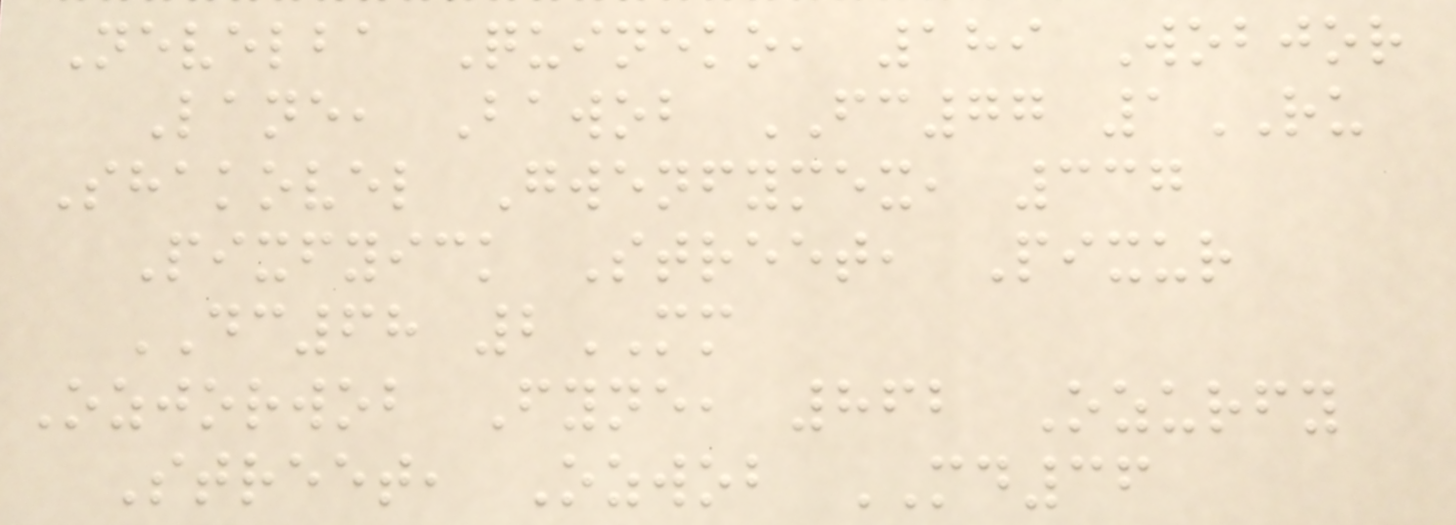Nevelba Quineko, 189 Wobjor
Lane, Bawob FC77 1RU
Shakovel Gwenfymex, 337
Pixfyick Street, Pixur
DC68 2MM
Ozjorwob Fyne, 862 Ozurfy
Street, Ozwob MD36
